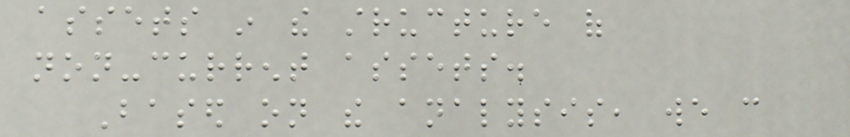assets in the structure of
non-current assets.
Based on the analysis, we can
